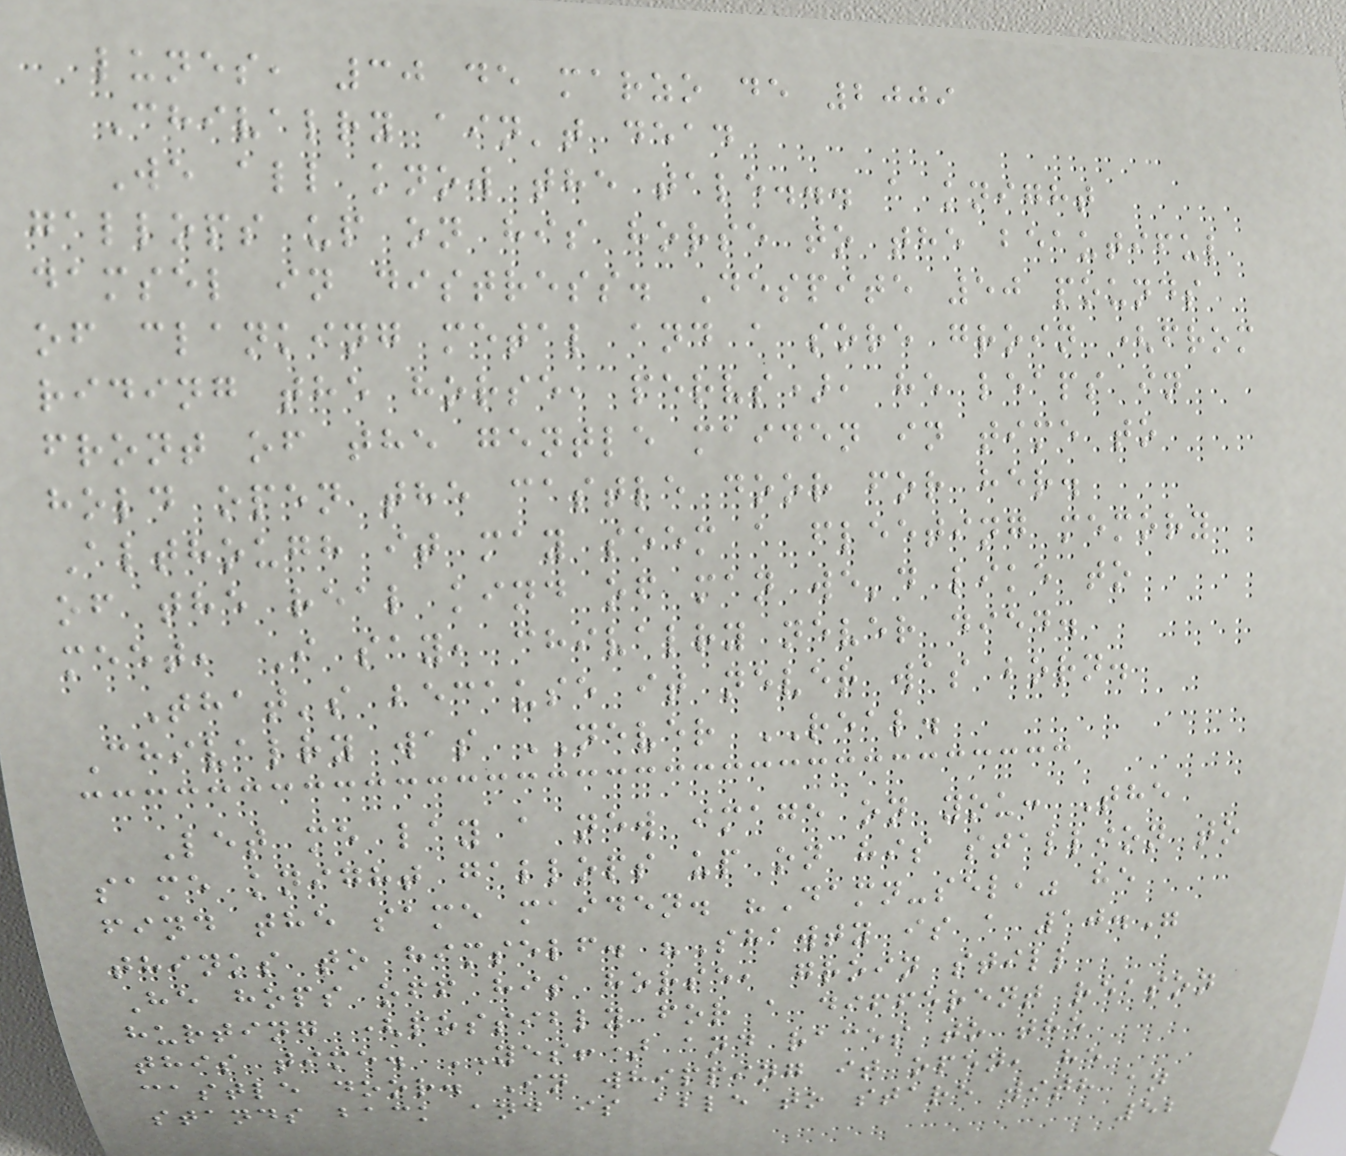lunes, 30 de marzo de 2009
Chivalry ain't dead
We all know the tale... a knight
gallops up on his horse to the beautiful
damsel in distress. Despite 50 pounds
of clanking metal and a sore groin (from
riding the horse, pervs), he leaps in
front of the gentle maiden in time to
hold open the castle door for her.
Although it may seem a fleeting memory
of the real kind of man we'd like to
meet, I say, chivalry never died.
That's because it never was born.
Chivalry was NEVER REAL.
Let me lay a new image on you: The
same knight gallops up on his stallion to
find the same maiden. "Damn-sel," he
thinks to himself. "Shawty is a 10."
He hops off his horse, groin still
hurting (possibly for a different reason
this time. YES!) and races to the
castle door. In whipping it open, he
stands back and is able to stare with an
52
